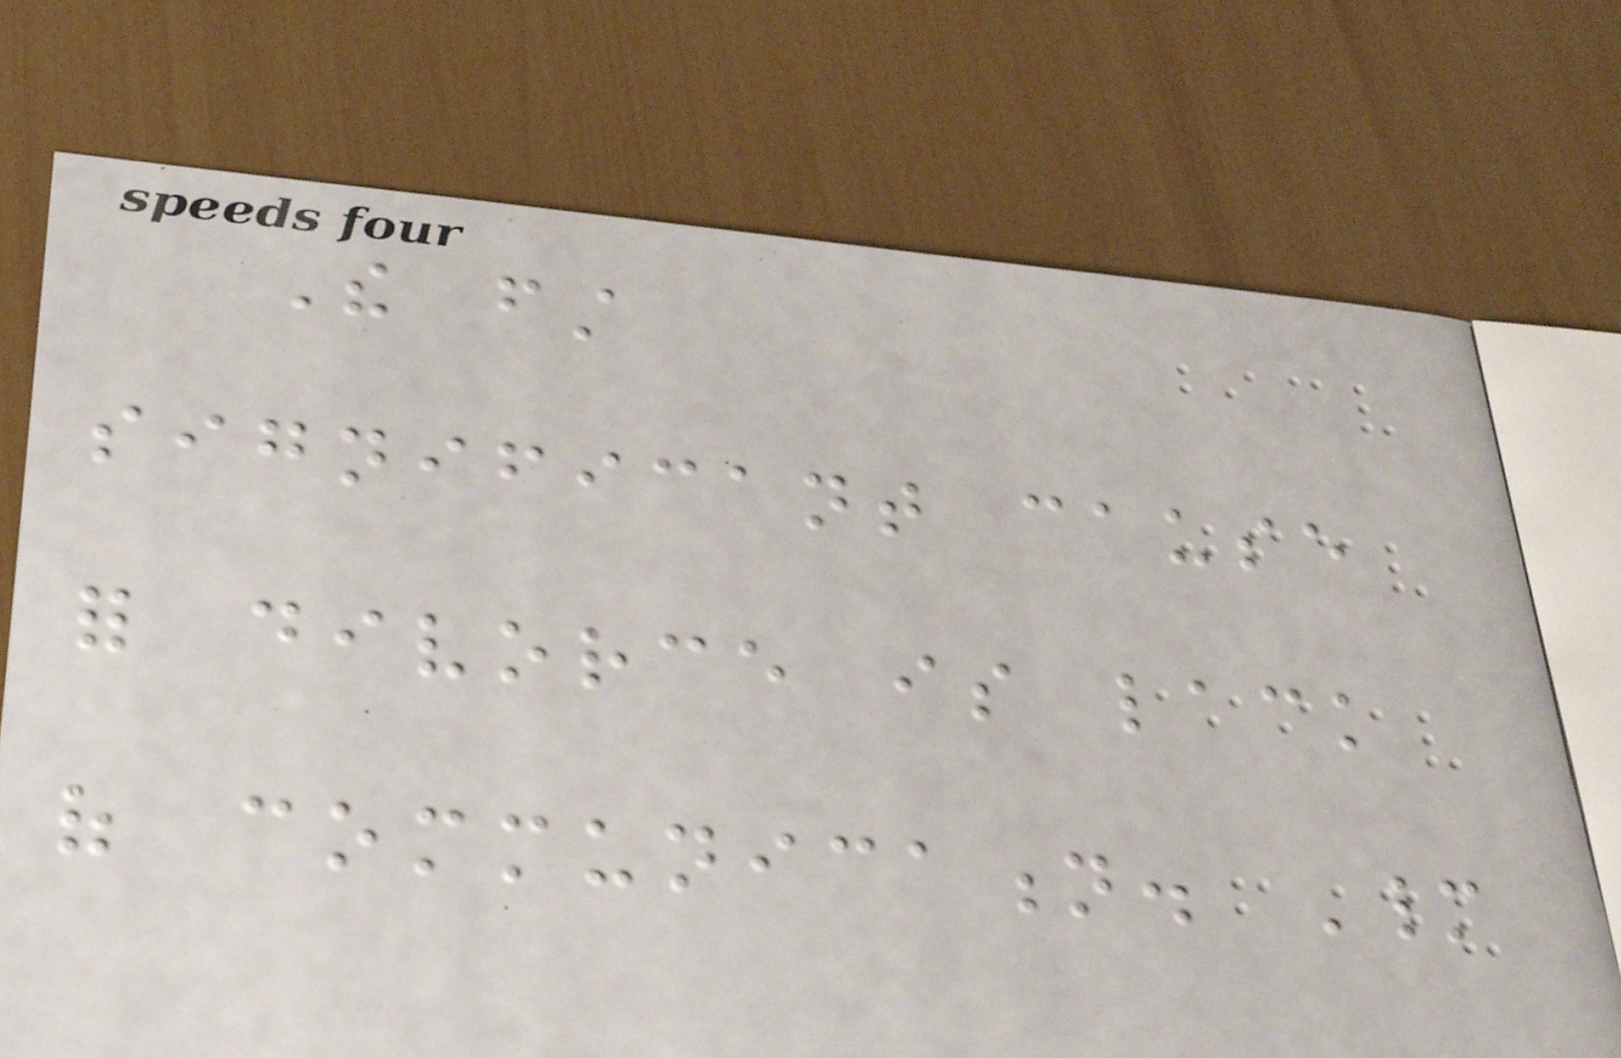The first
significant cause
for divorce is lack
of communication. Many
